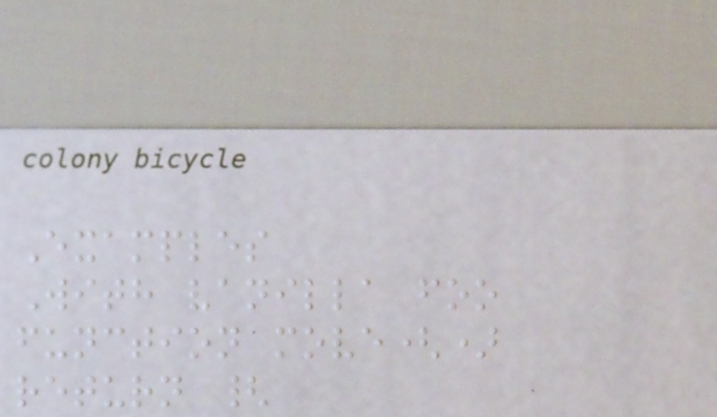Examples
With vanilla foo
function move()
return {
